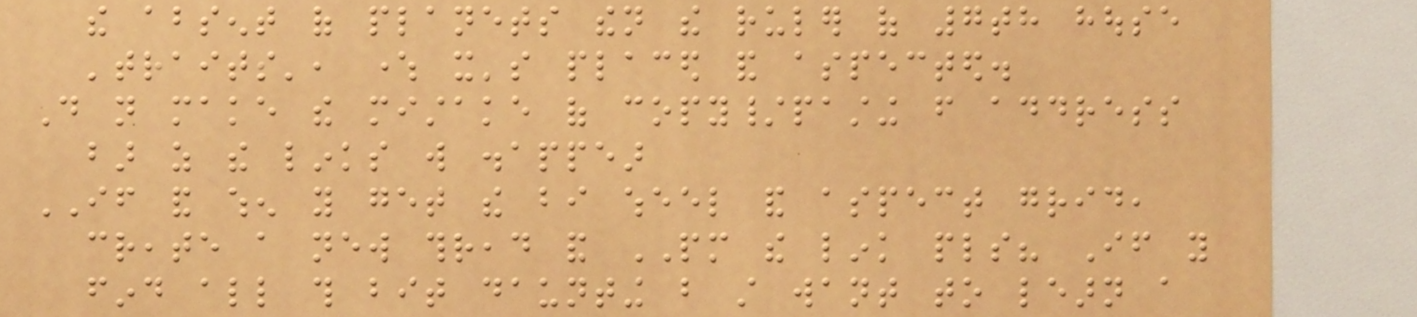the absent of planets then the ruler of 7th house
'traits', where it's placed and aspected.
Do not make the mistake of copy/pasting from address
bar as the links will disappear
IF and when you get the bi wheel and aspect grid,
create a new thread and PM the link pls? If you
find all this bit daunting but still want to learn a
